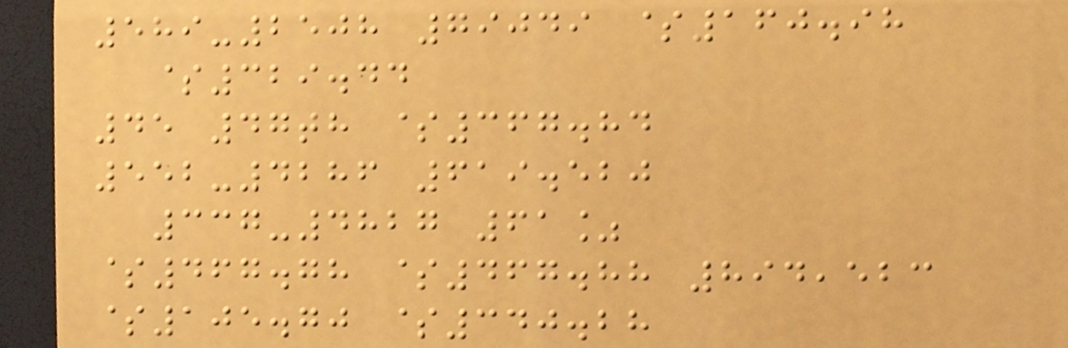589-2508 79049 $160.98
$329.44
45 47th $367.84
552-4286 619.520
337-4827 61%
$467.78 $467.88 894,523
$105.70 $340.28
